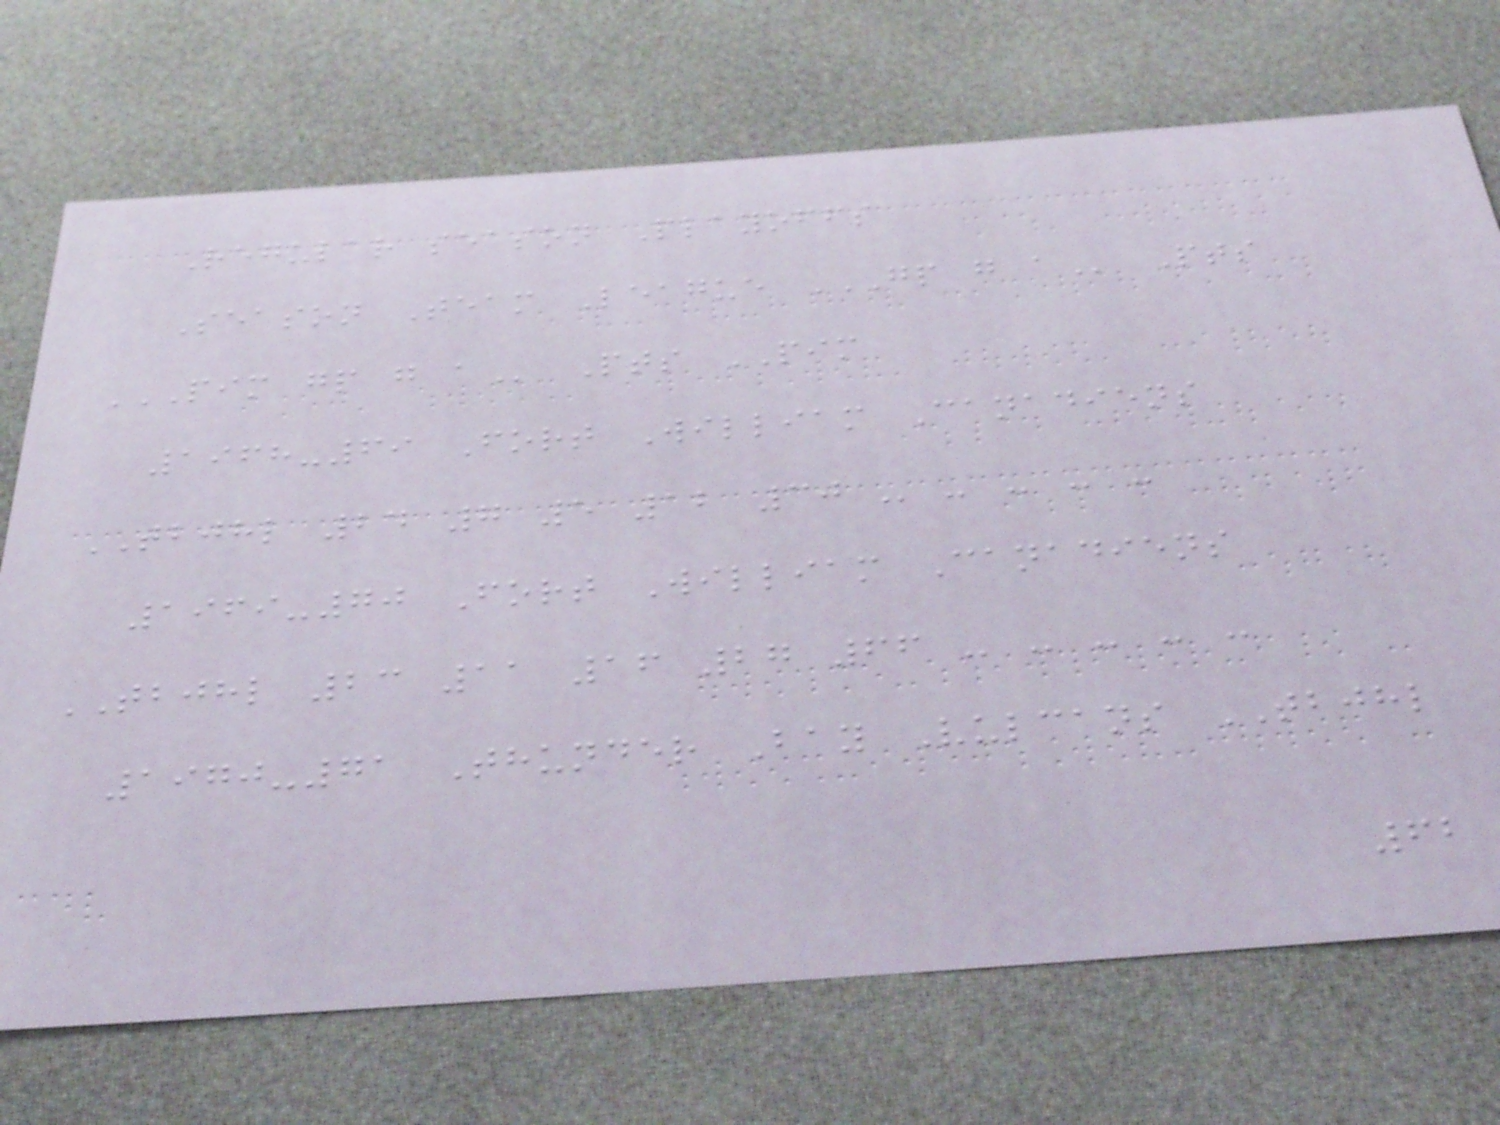Regular season Playoffs
Season Team League GP G A Pts
PIM GP G A Pts PIM
1968-69 Fort William Canadiens
TBJHL 24 7 5 12 30 - - - - -
1969-70 Fort William Canadiens
TBJHL 23 11 16 27 66 - - - - -
1970-71 Thunder Bay Vulcans TBJHL
62
